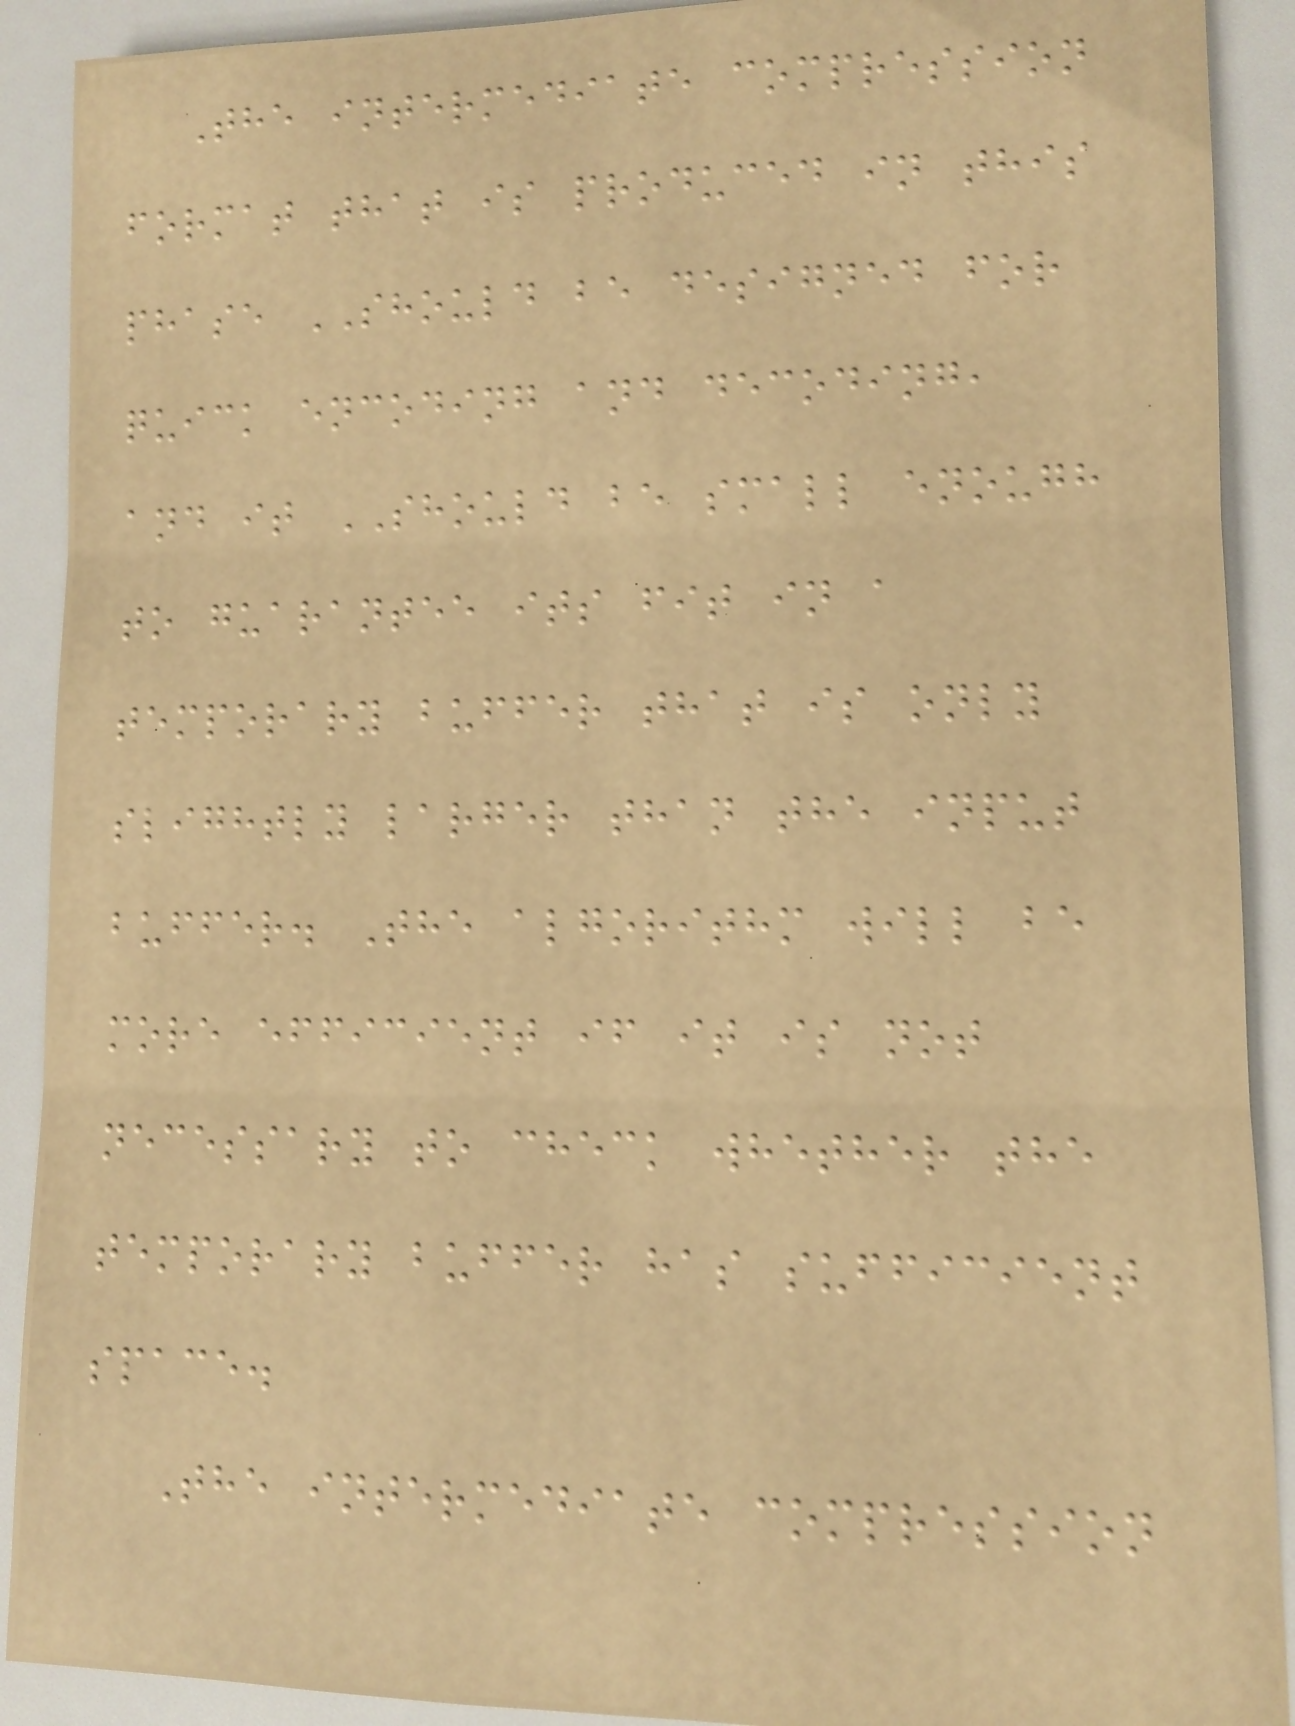The intermediate compression
format that is produced in this
phase SHOULD be designed for
quick encoding and decoding,
and it SHOULD be small enough
to guarantee its fit in a
temporary buffer that is only
slightly larger than the input
buffer. The algorithm will be
more efficient if it is not
necessary to check whether the
temporary buffer has sufficient
space.
The intermediate compression
